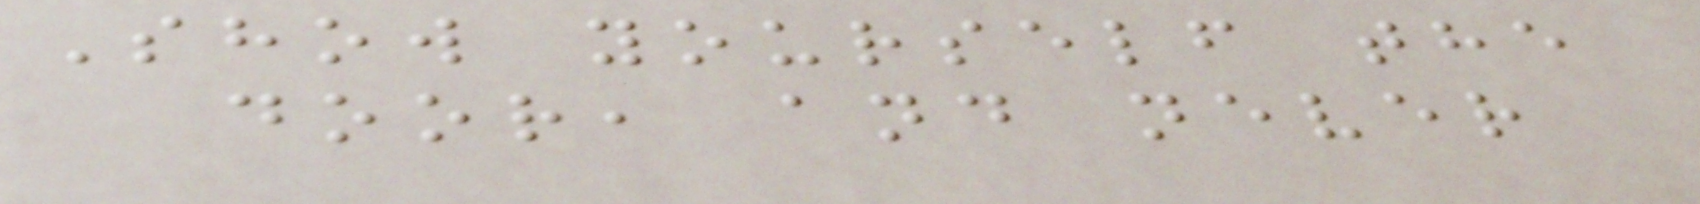Show yourself the
door, and never
